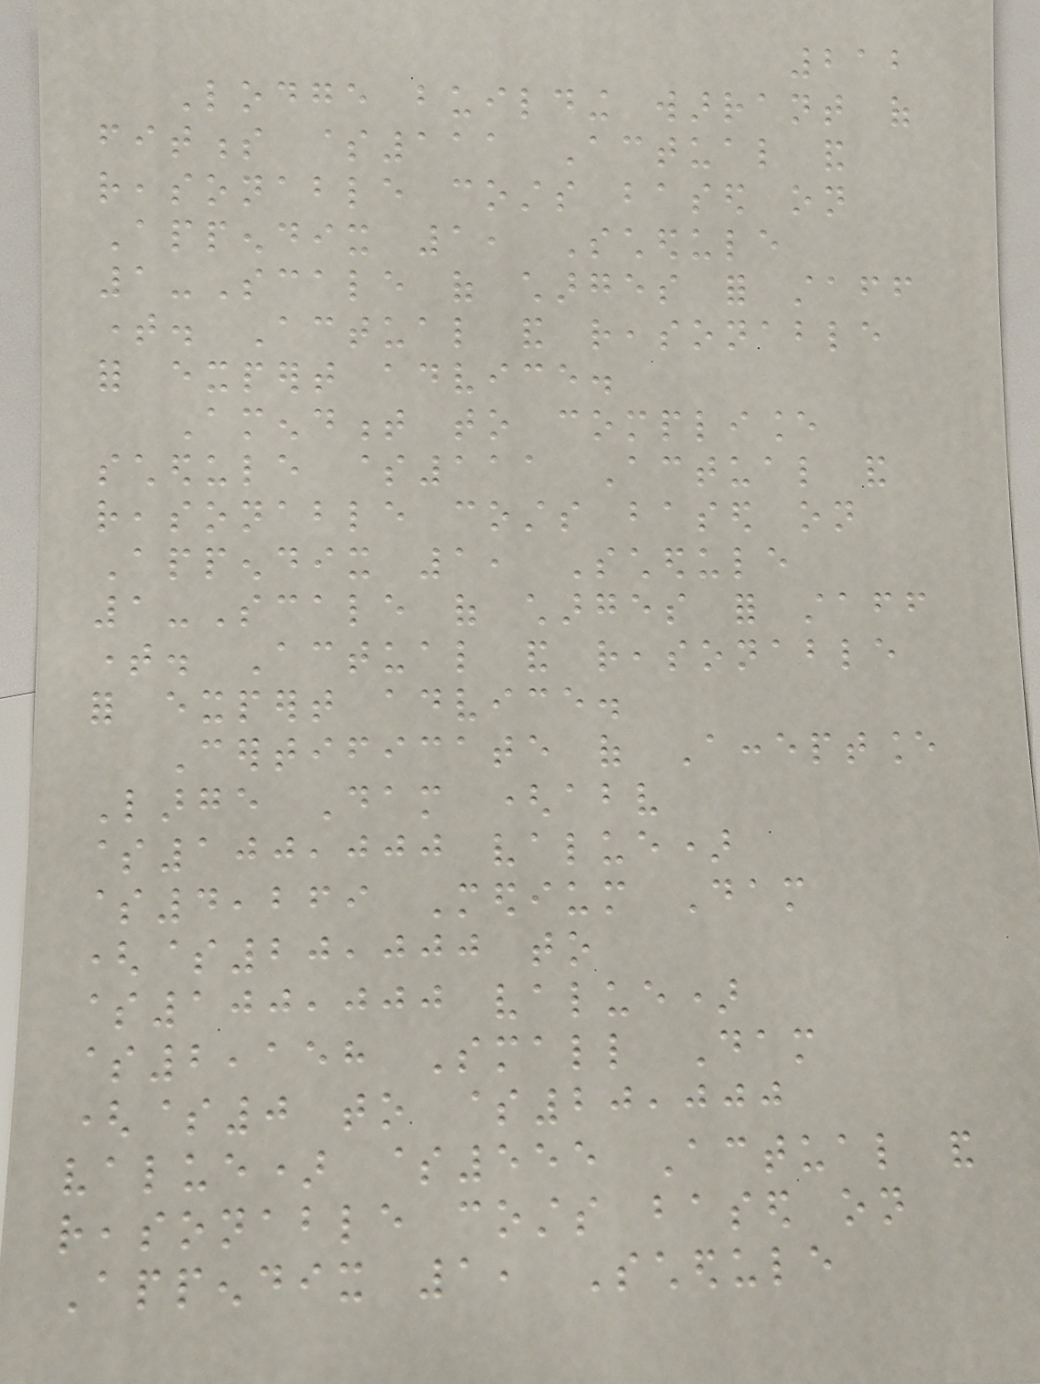212
Lodge building warrant of
fitness $111 Actual and
reasonable costs based on
Appendix 1, Schedule
1-Scale of charges for staff
time. Actual and reasonable
for expert advice.
Amendment to compliance
schedule $111 Actual and
reasonable costs based on
Appendix 1, Schedule
1-Scale of charges for staff
time. Actual and reasonable
for expert advice.
Certificate of Acceptance
Large Dam (above
$100,000 value)
$4,269 Medium Dam
($20,000 to
$100,000 value)
$2,158 Small Dam
($0 to $20,000
value) $555 Actual and
reasonable costs based on
Appendix 1, Schedule
